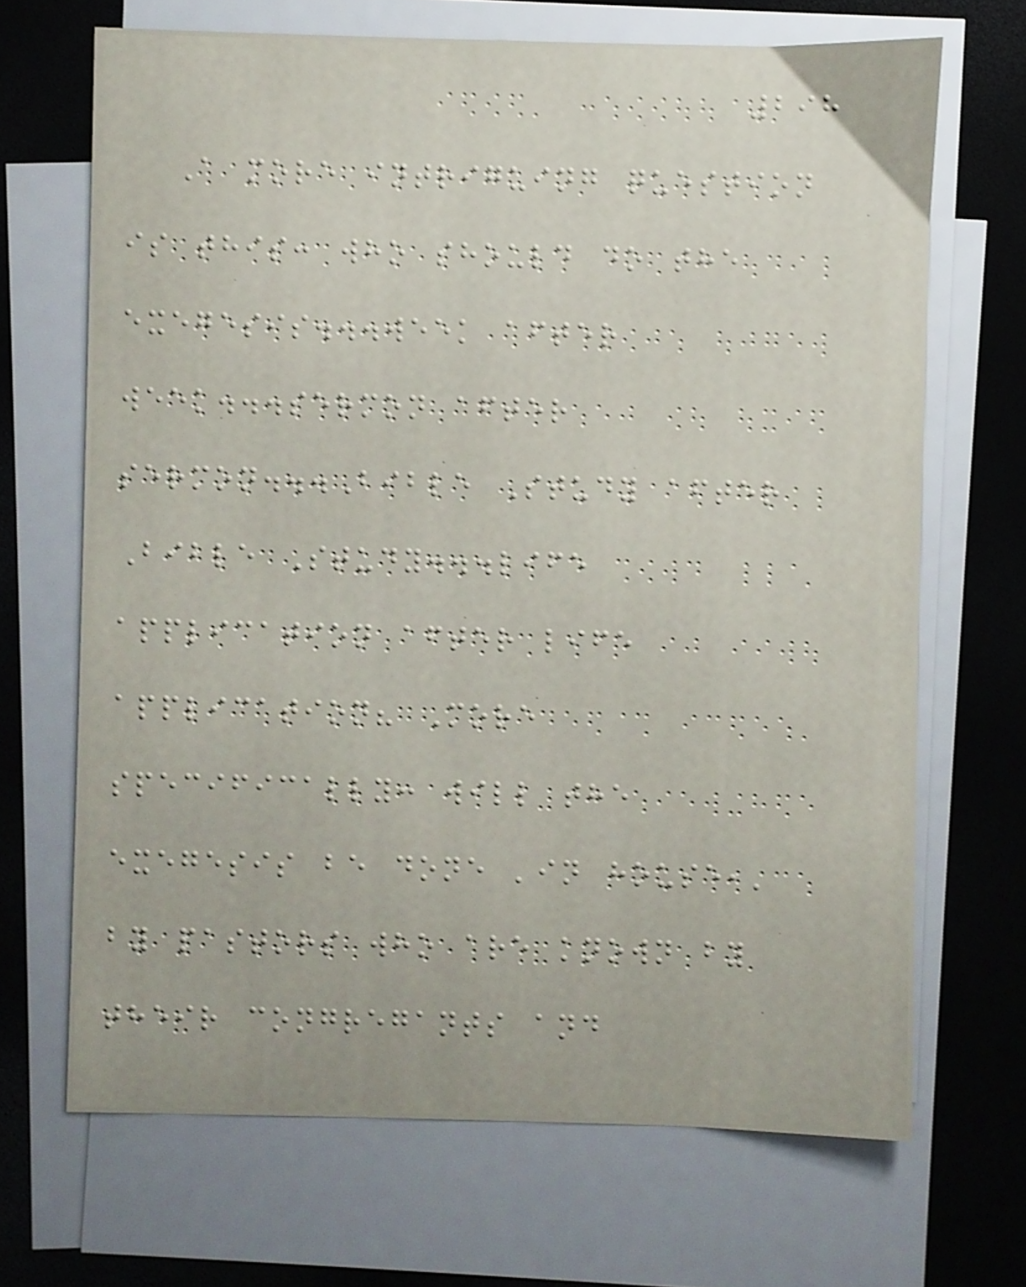298
A more intriguing question
is this: who should do the
exegesis...week after
week...sermon after
sermon...Bible Study after
Bible Study...life
application after life
application? More
specifically: will the
exegesis be done 'in house,'
by pastors who are known by
their congregants and
